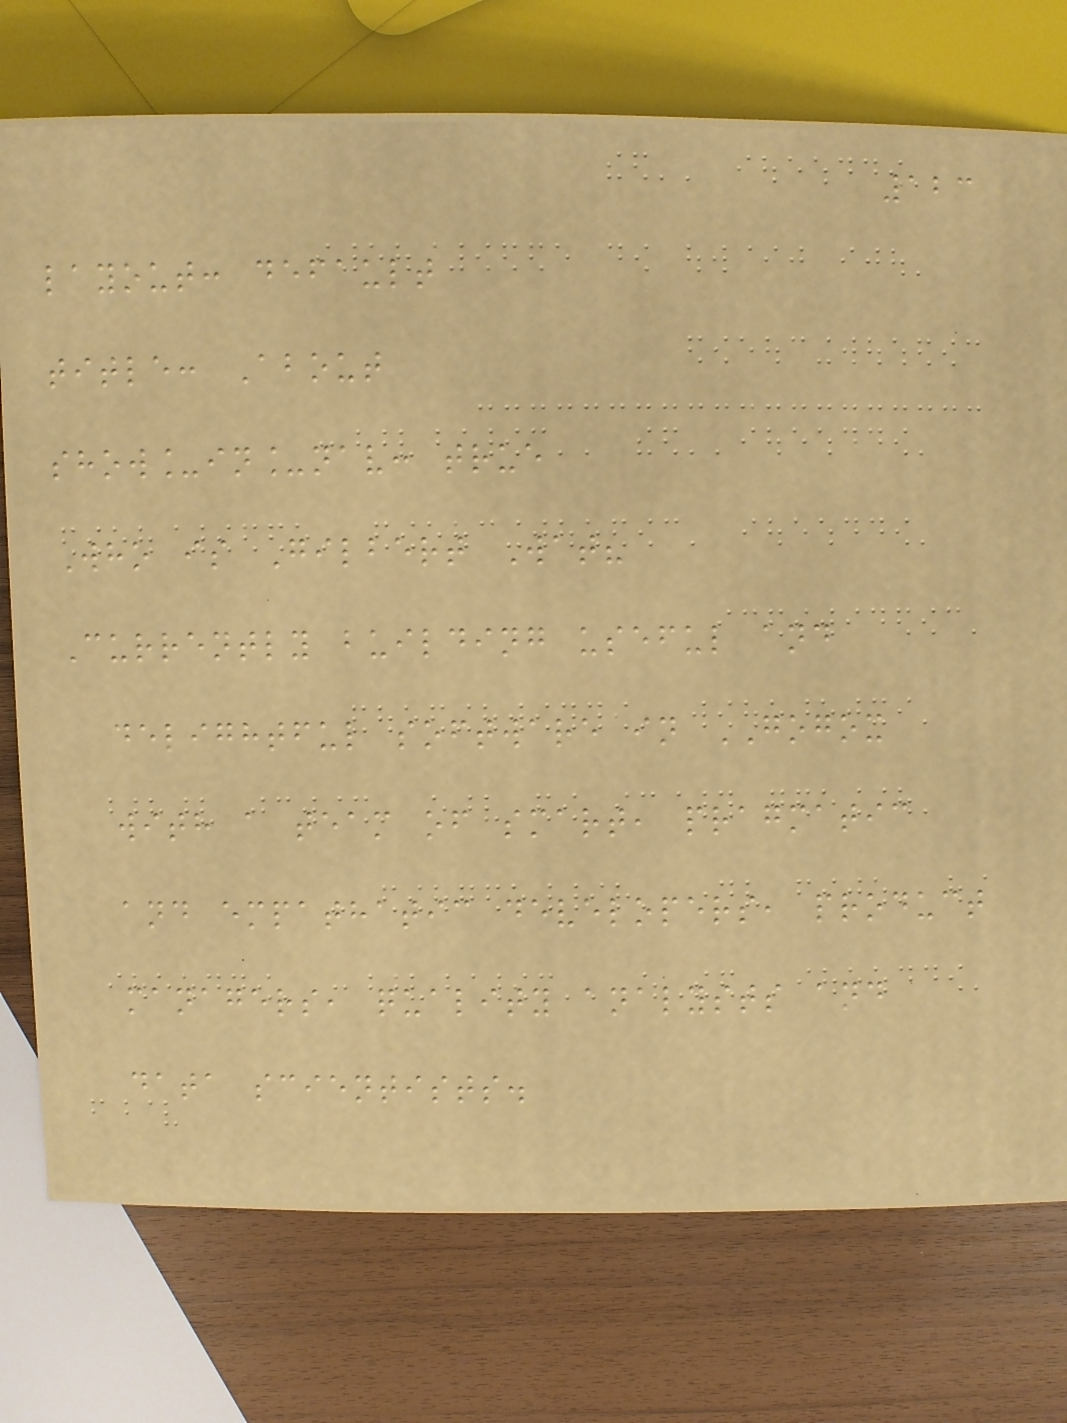123
layout: default
title: About
show_in_nav: true
Who is Gilbert Wat?
Currently building useful and
delightful software in GOGOX
with a team of smart, pragmatic
and empathatic developers, product
managers, quality analysts and
data scientists.
